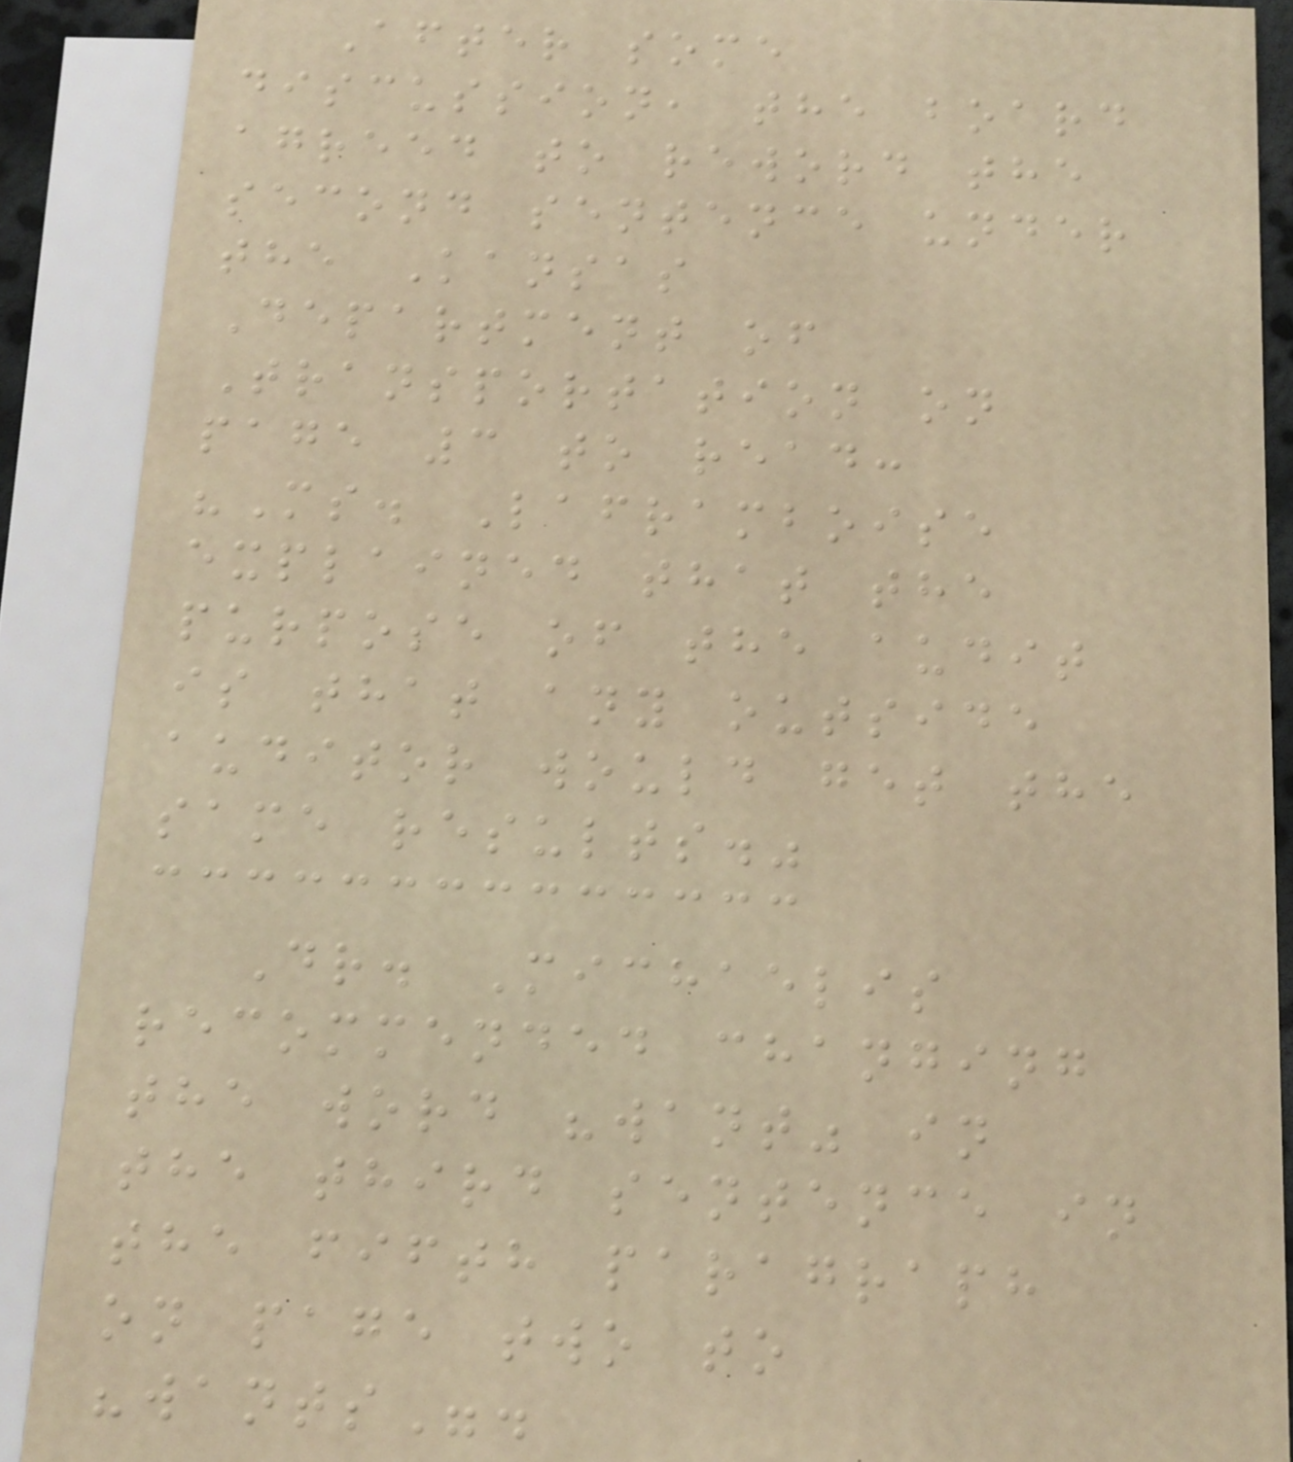After some
discussion, the board
agreed to reword the
second sentence under
the Kansas
Department of
Transportation on
page 3 to read:
"Ms. Laframboise
explained that the
purpose of the audit
is that any outside
auditor would get the
same results."
Dr. Michaelis
recommended changing
the word "want" in
the third sentence in
the fifth paragraph
on page two to
"wants".
